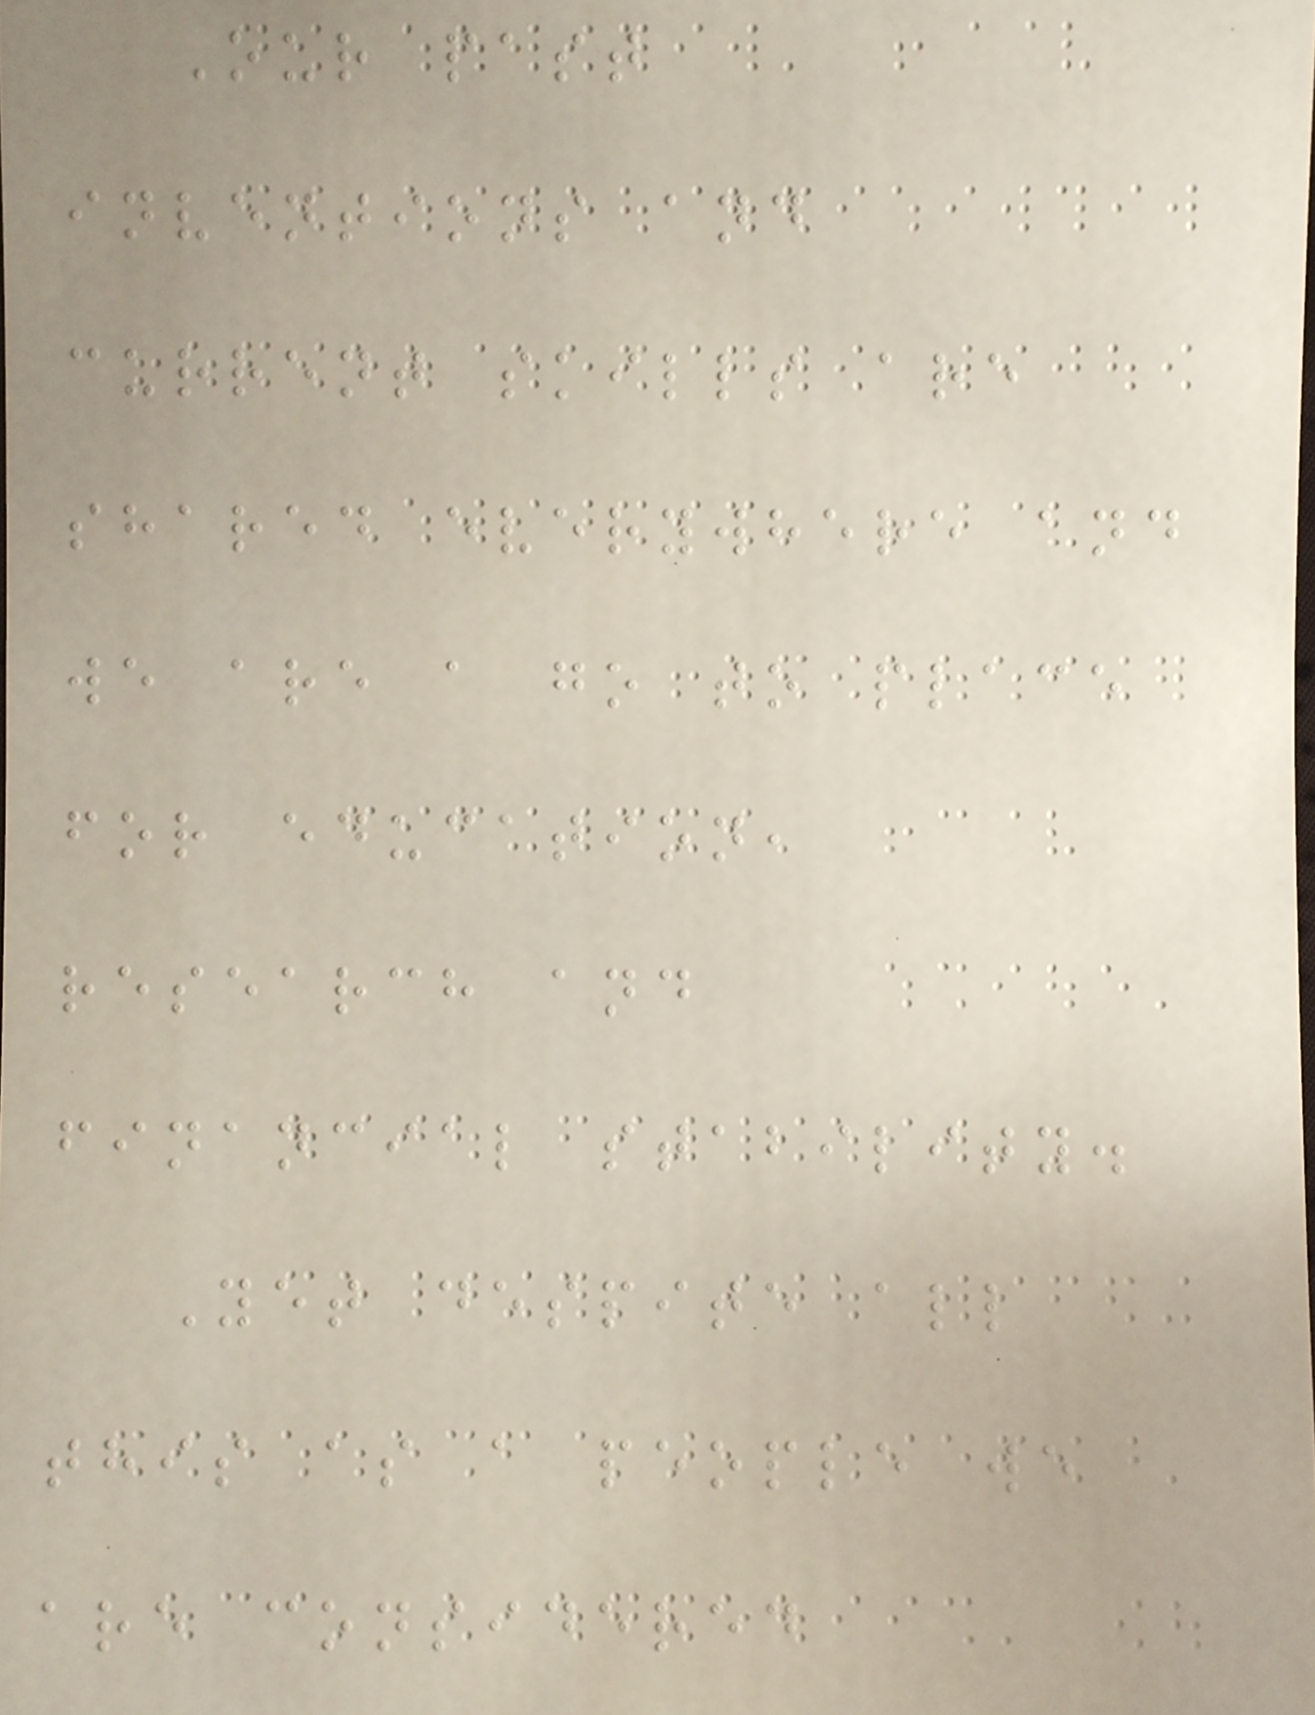Our past
inventions and
current skills are
shared everywhere and
we are a go to place
for education,
research and
financial stability.
Yet despite all
this as a people we
are considered
